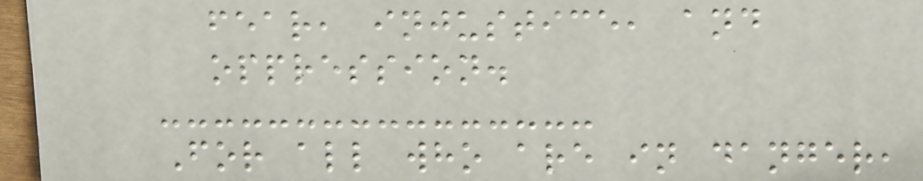fear, injustice, and
oppression.
For all who are in danger,
